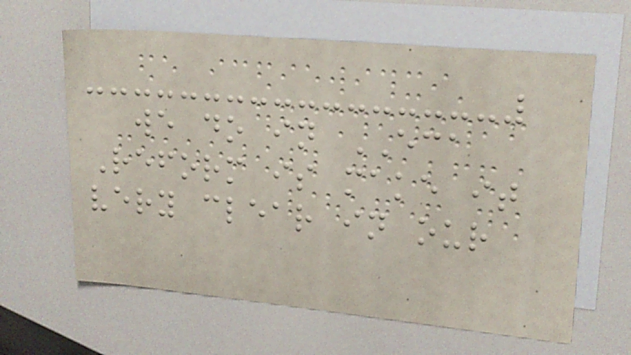we do in ECA
Reform is make it
very clear in our
